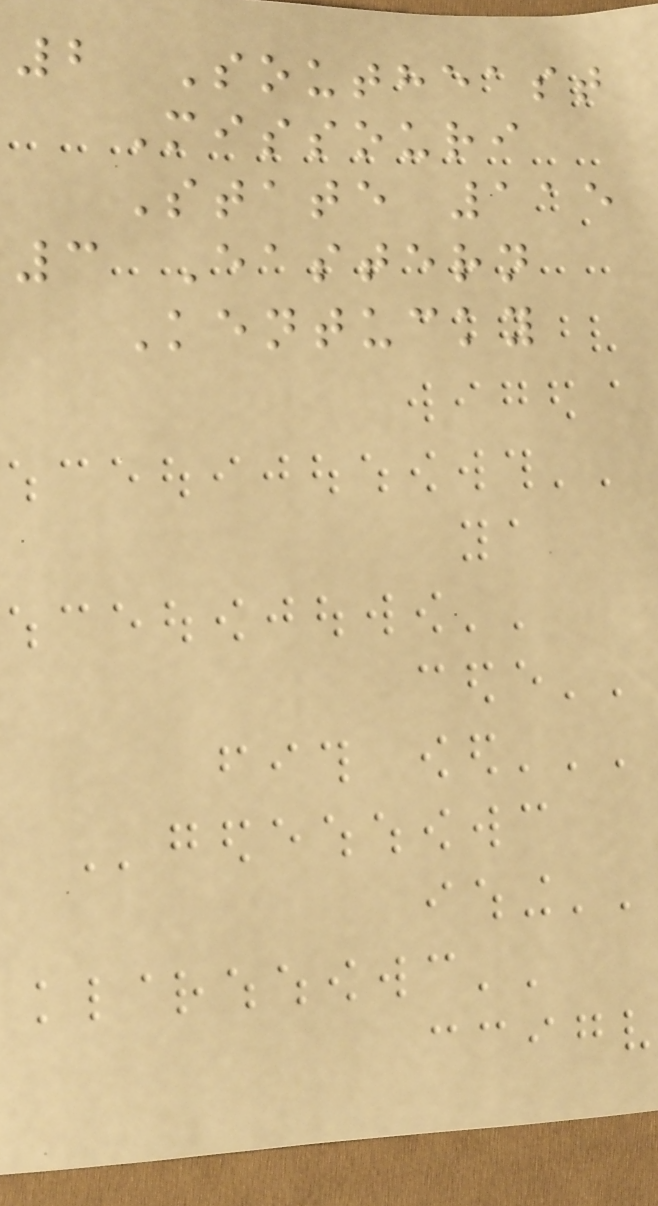2 Southeast
Missouri
State 115
3 Eastern
Kentucky
